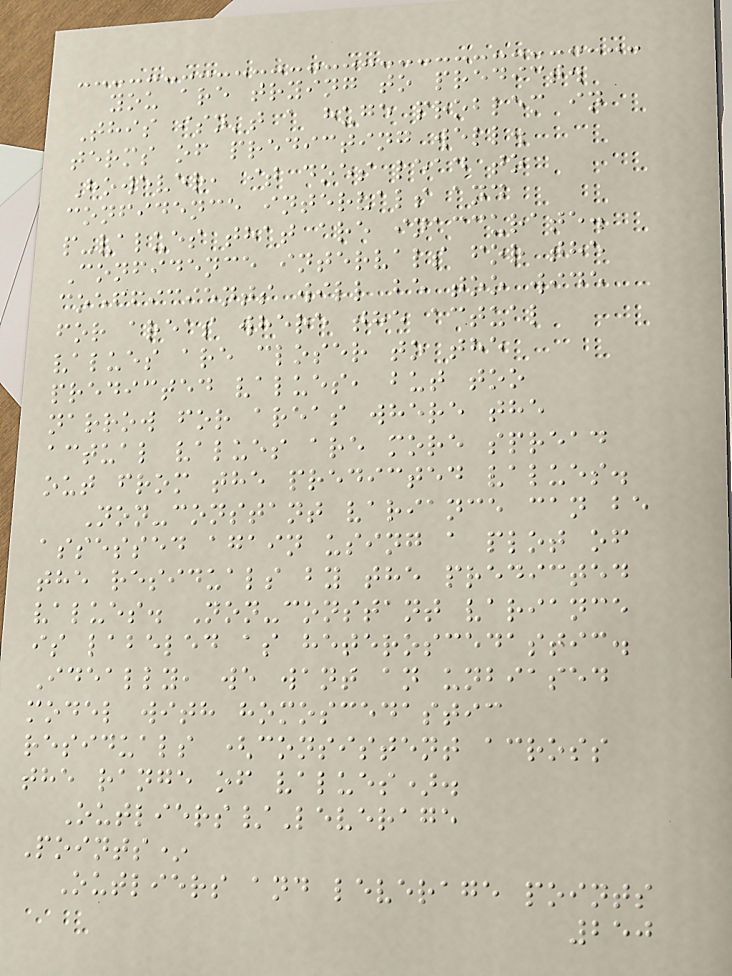you are trying to predict.
This isn't a huge problem in
terms of predicting well.
However, it does lead to
confidence intervals and
p-values that are inaccurate.
Confidence intervals for the
coefficients will be too wide
for areas where the actual
values are closer to the
predicted values, but too
narrow for areas where the
actual values are more spread
out from the predicted values.
Non-constant variance can be
assessed again using a plot of
the residuals by the predicted
values. Non-constant variance
is labeled as heteroscedastic.
Ideally, we want an unbiased
model with homoscedastic
residuals (consistent across
the range of values).
Outliers/Leverage
Points*
Outliers and leverage points
250
